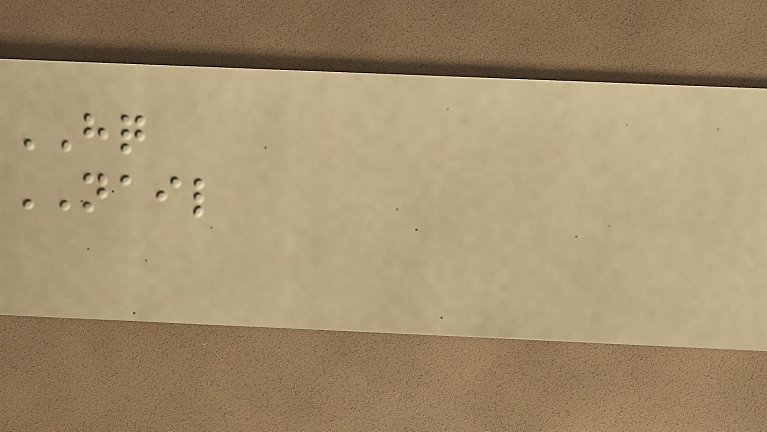HQ
NAIL
